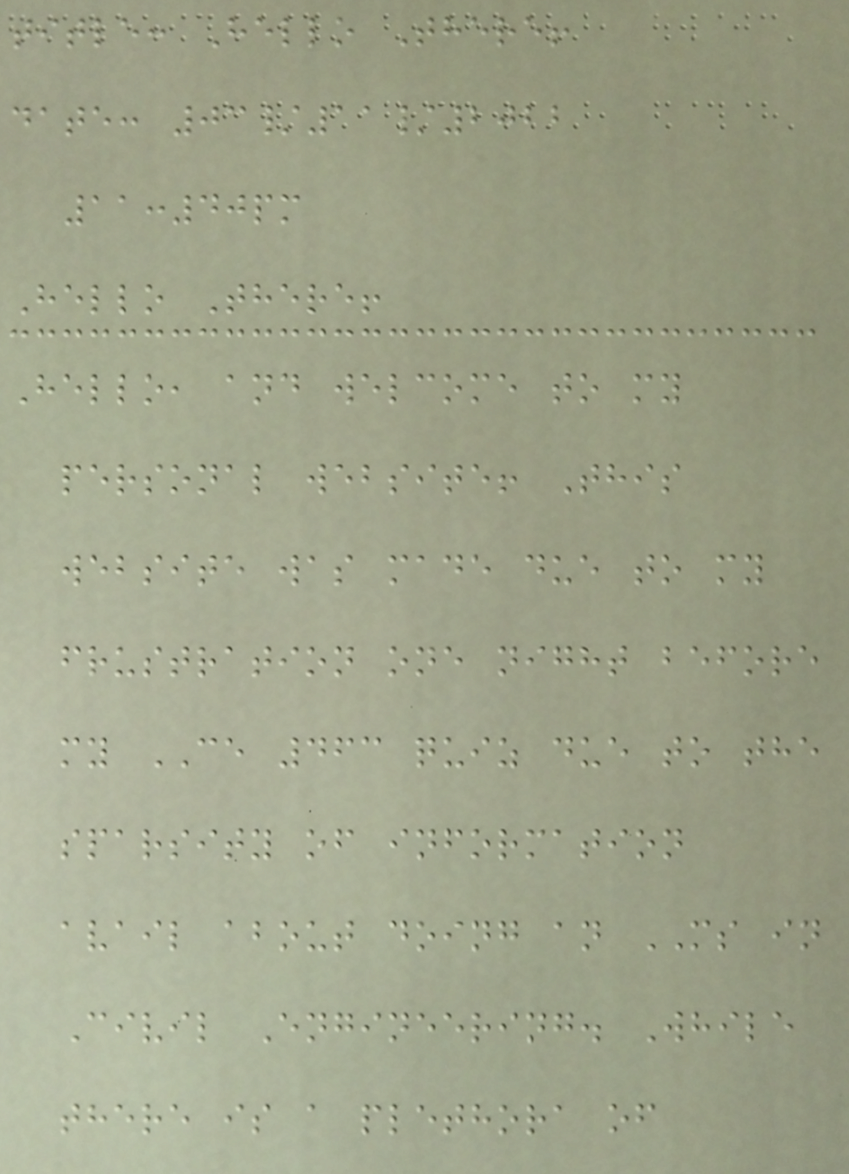title: Hello There!
date: 03/11/2022
11:40pm
Hello There!
Hello, and welcome to my
personal website! This
website was made due to my
frustration one night before
my CE 463 quiz due to the
sparsity of information
avail about doing an MS in
Civil Engineering. While
there is a plethora of
